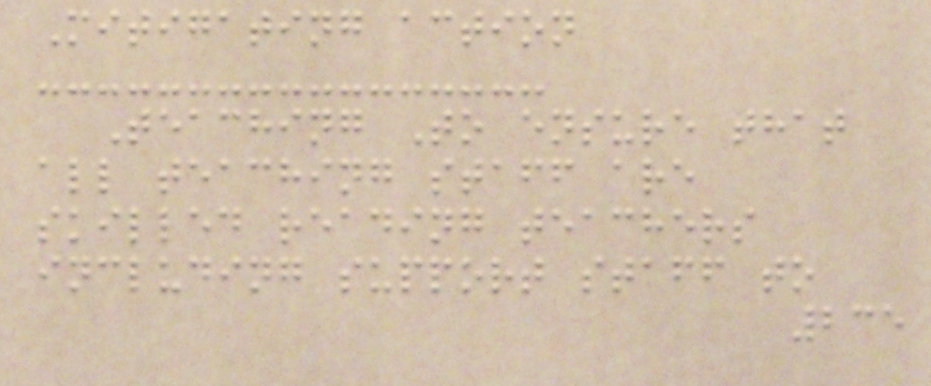Mitigating action
Teaching To ensure that
all teaching staff are
skilled reading teachers
including support staff to
235
